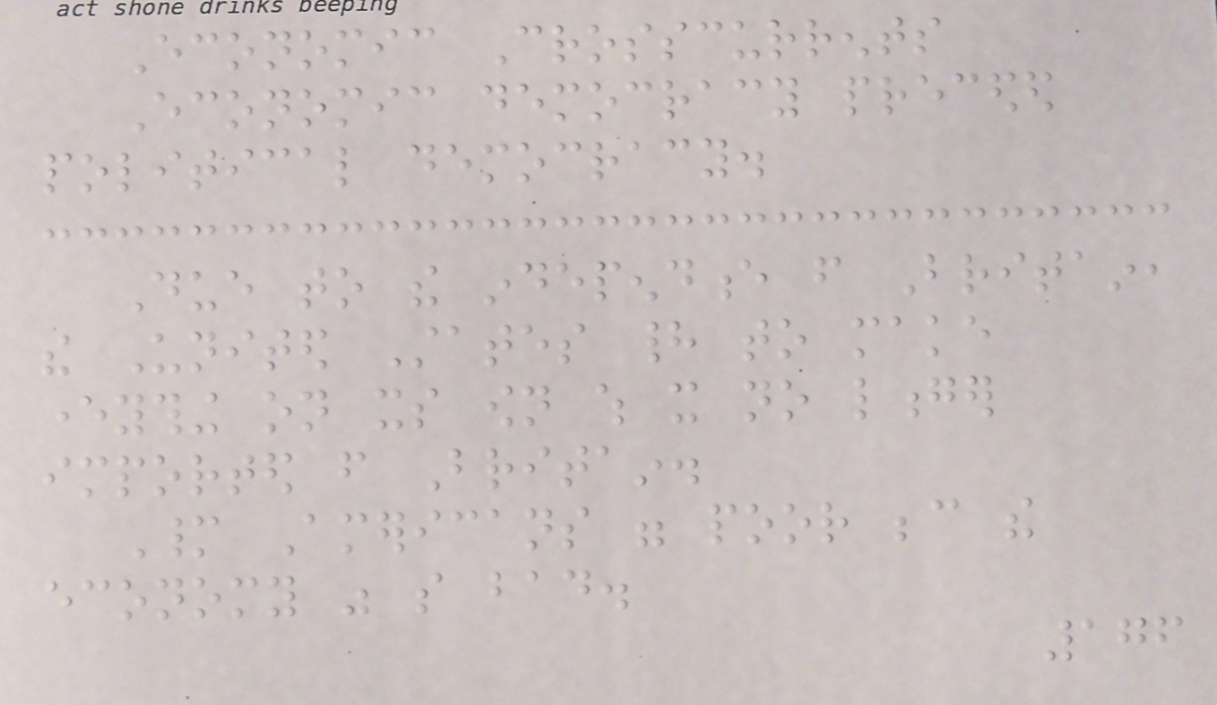Economic Crosscurrents
Economic democracy preceded
political democracy.
Due to the independence from Britain,
the United States had to make
everything on its own which it no longer
imported from Britain.
Many Americans were poor because the
economy was so bad.
176
